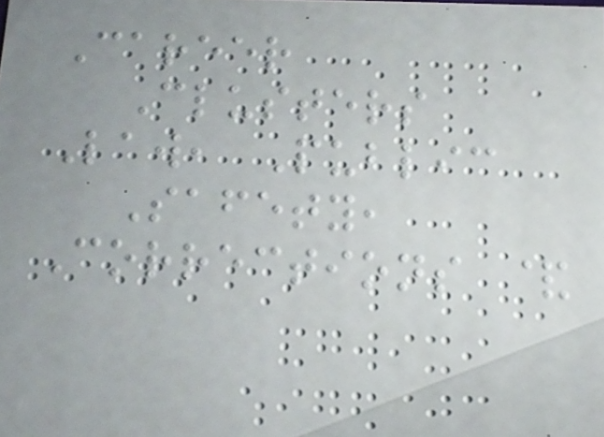Career
Clusters
Law, Public
Safety,
Corrections &
